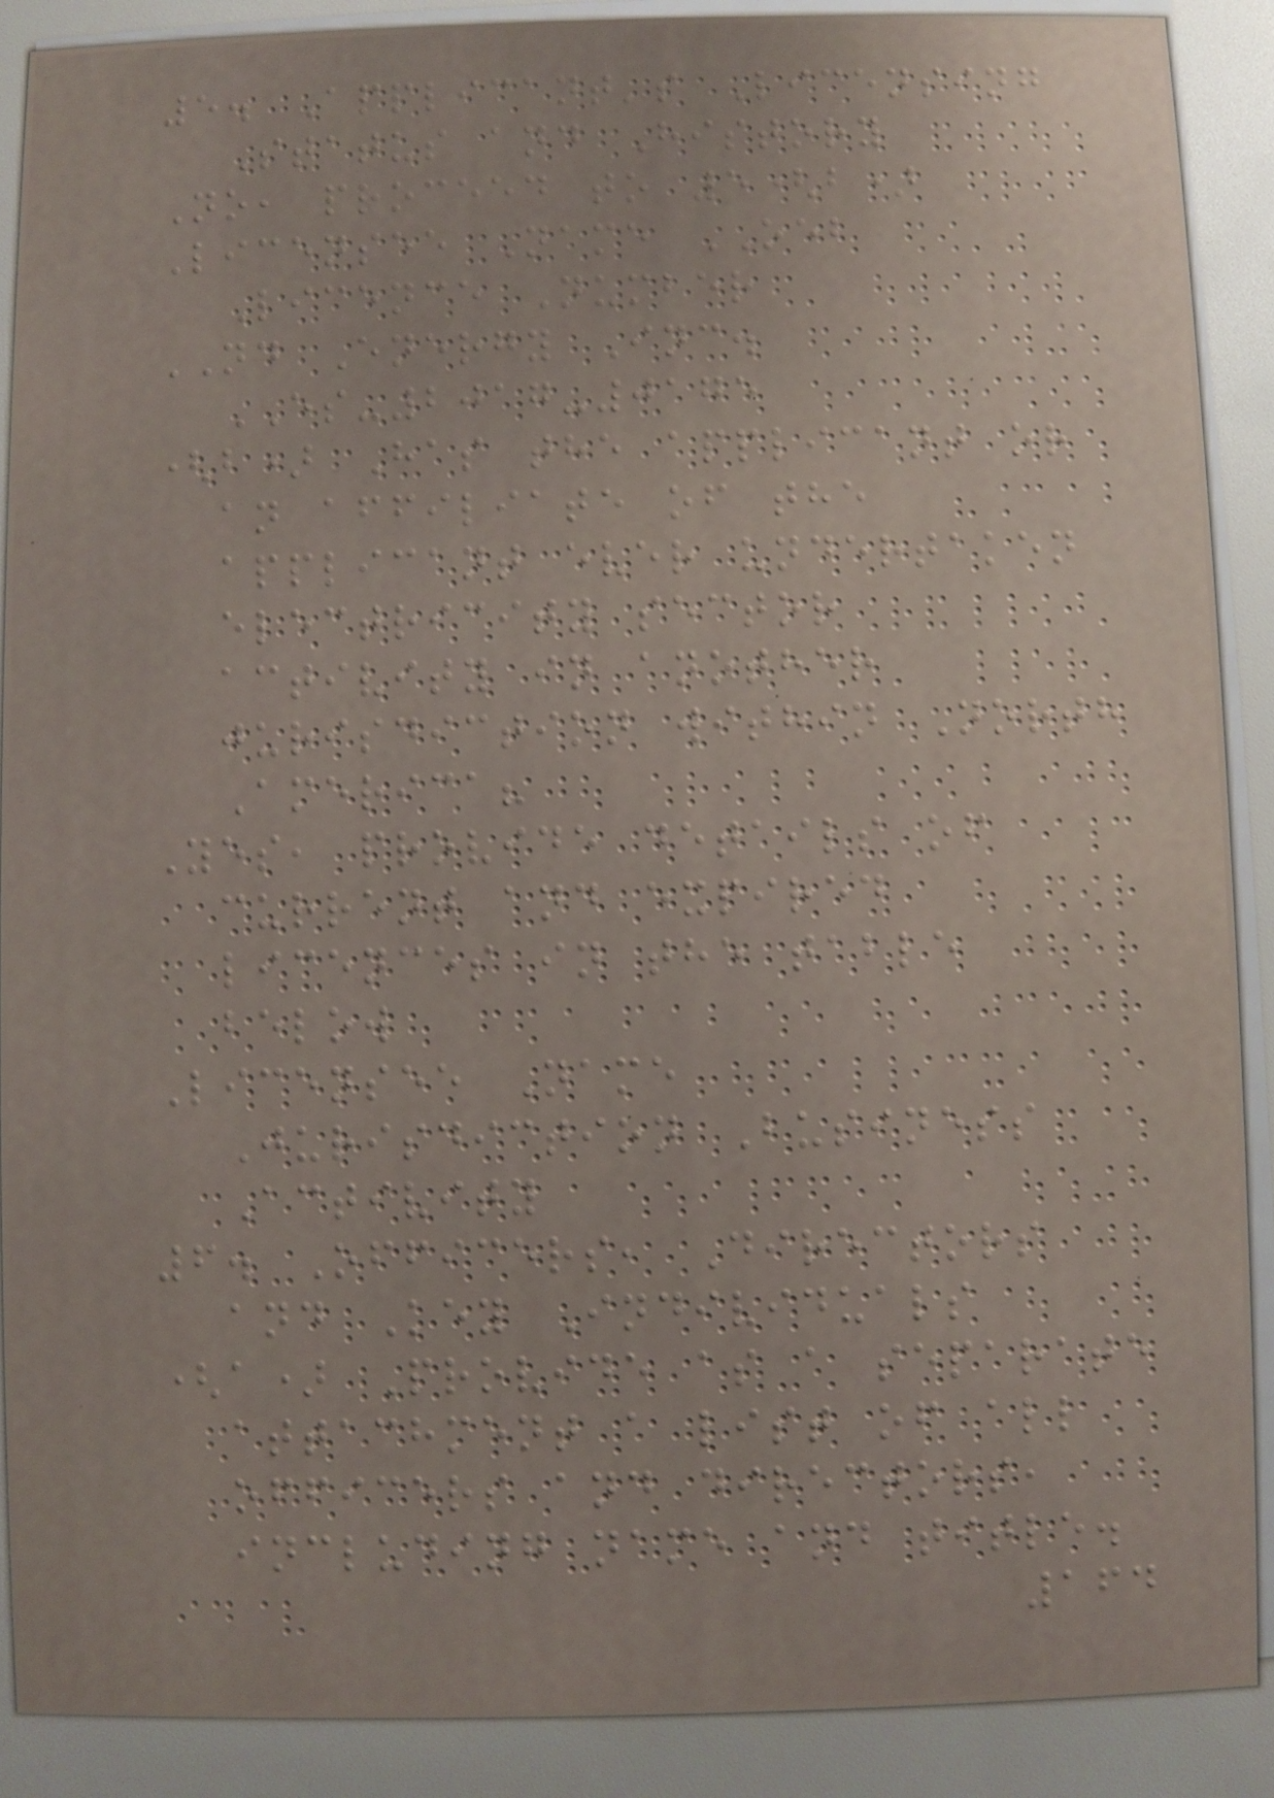5. Applicant's Licensing
Status and History
No, proceed to 5(b)
Licensee Name OEB
Licence Number
ND Energy Inc.
ES-2017-0175
(b) Has the applicant or
an affiliate of the
applicant ever undertaken
electricity sector
activity in another
jurisdiction within North
America?
Yes, provide details of
current and expired
licences in the table
below
Licensee Name
Jurisdiction Business
Activity
6. Officers, Directors
and Key Individuals
(a) Provide as a separate
attachment a list of all
officers and directors,
including name and title.
164
